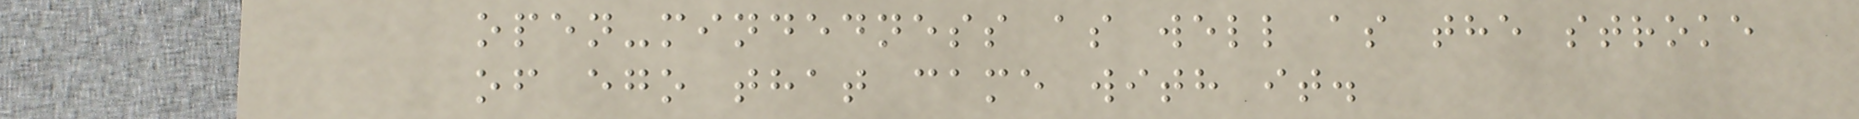open-mindedness as well as the stroke
of ego that came with it.
